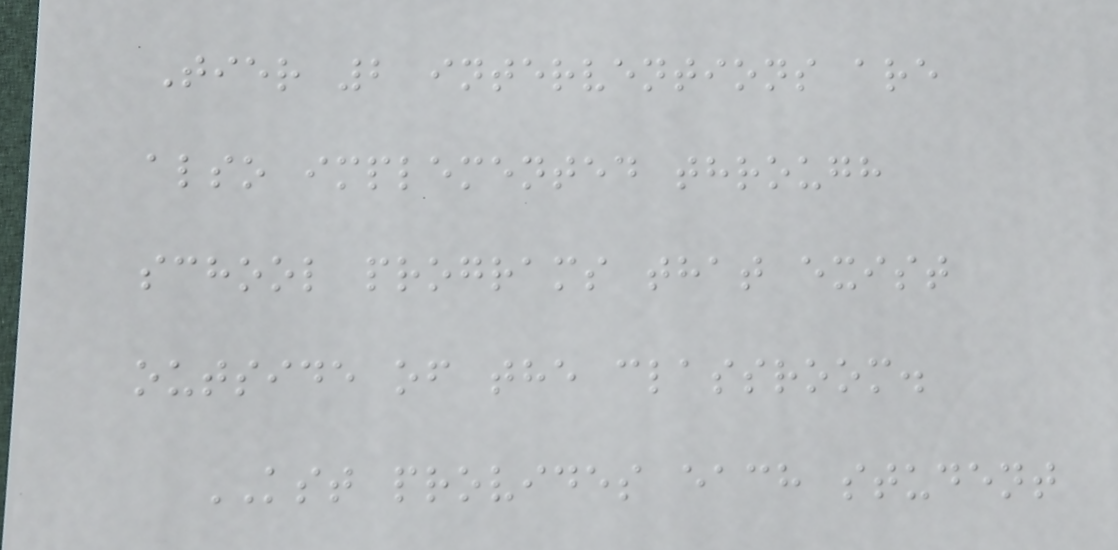Tier 2 interventions are
also implemented through
school programs that exist
outside of the classroom.
KST provides each student
